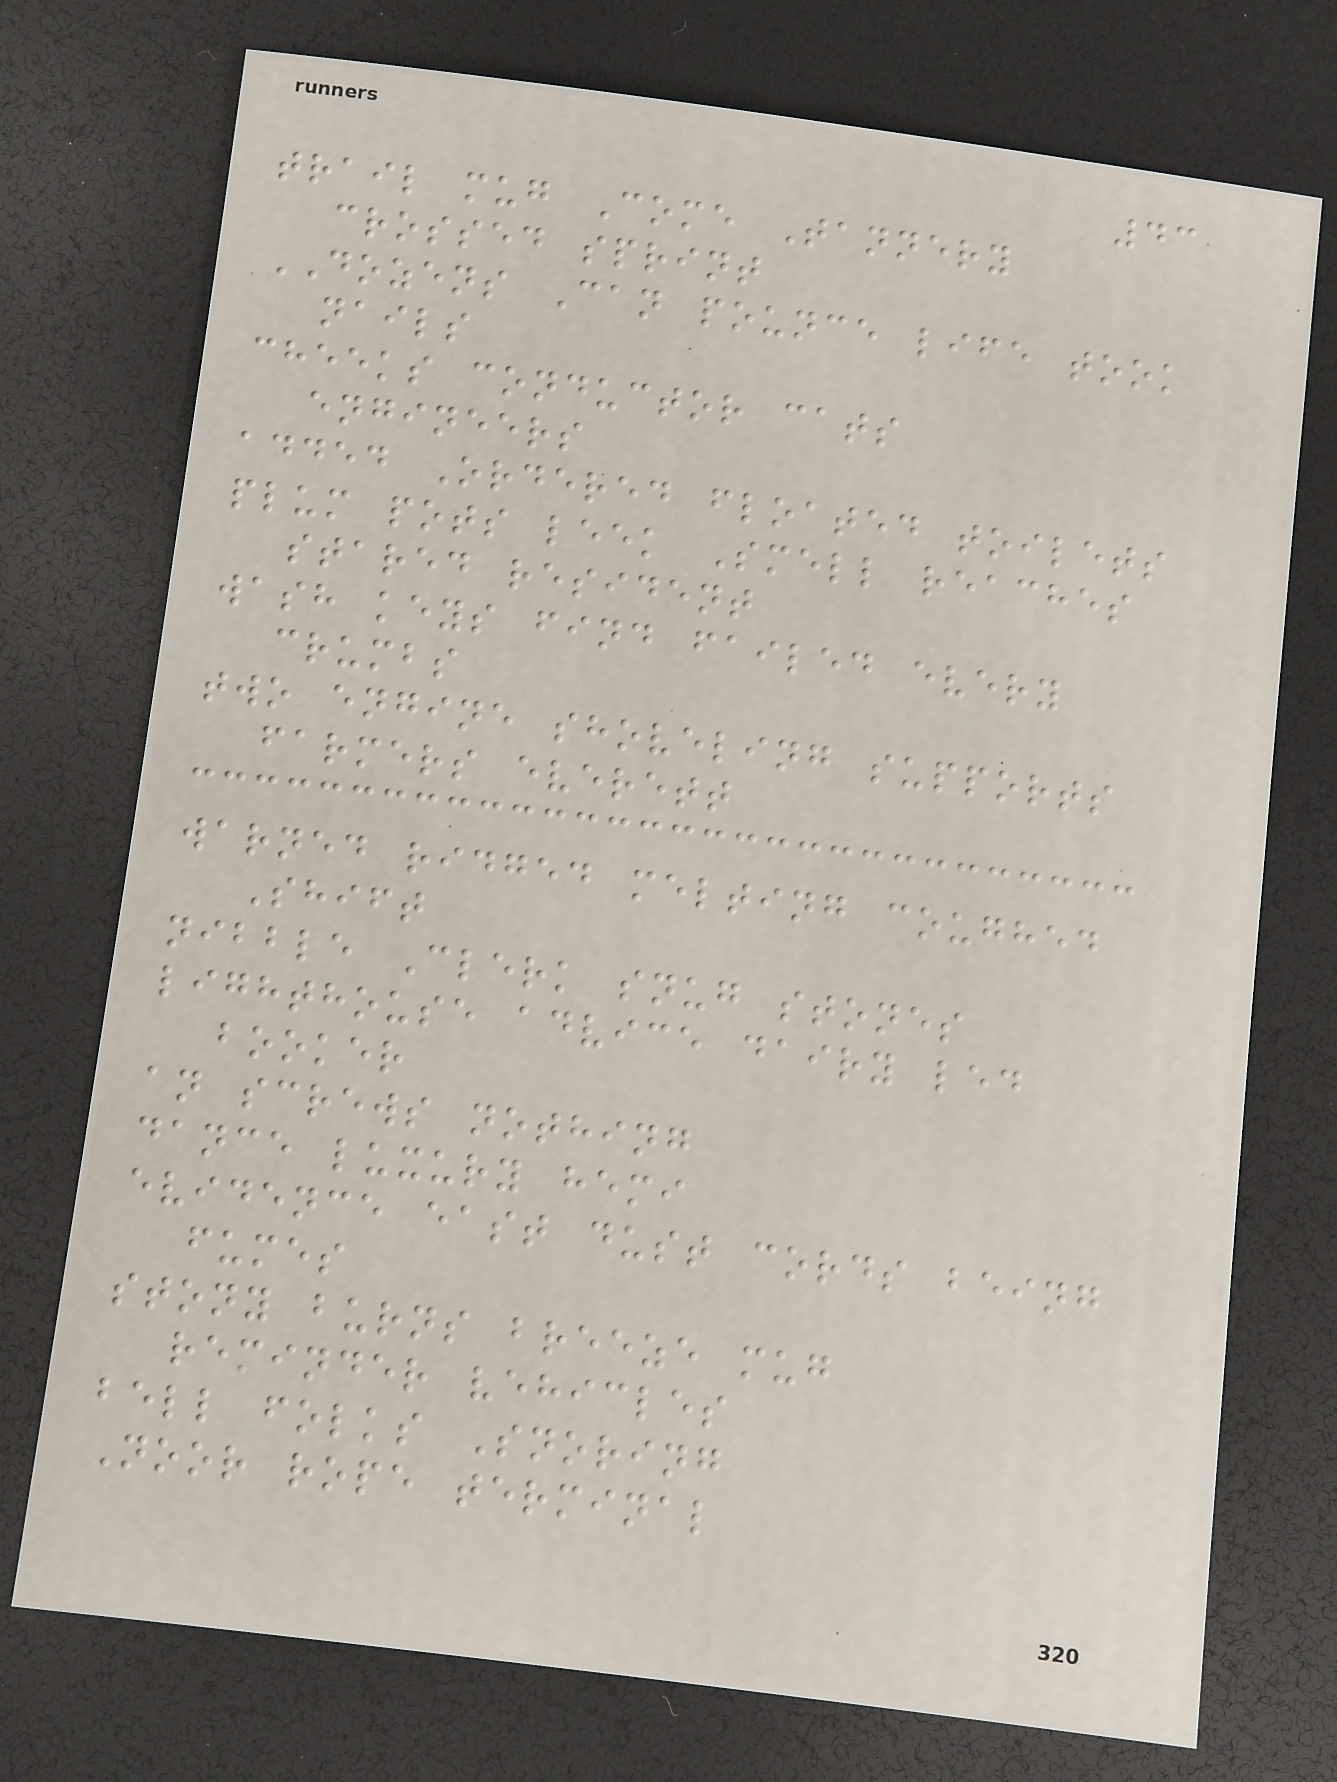43
trail mug Come Tannery
crossed sprint
DOZENS Can pounce life took
nails
cheeks conductor cats
engineers
added Ordered floated toilets
plum pots leek Smell reaches
stared resident
wash keys find failed every
crumbs
two engine shoveling supports
farmers everett
warned ridged melting coughed
Shift
nibble Clerk snug stones
lighthouse advice dairy led
booker
an screws nothing
dance luxury hemi
evidence east dust cords being
fumes
stony burns breeze mug
reminder vehicles
bell folks Snoring
Noor rope terminal
